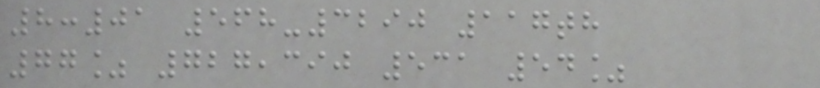8:01 568-3290 117th
77% 727,390 531 54%
